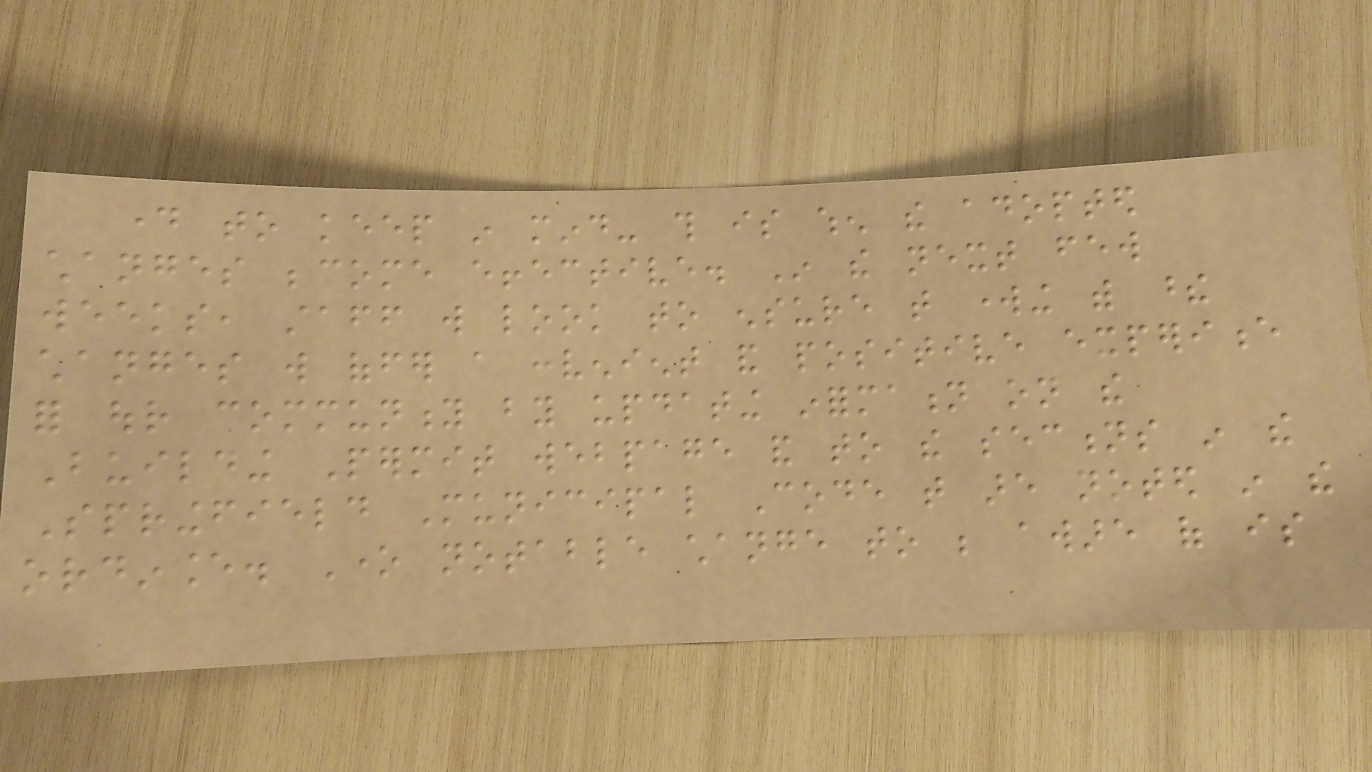day to keep in mind- this is when the adopted
changes become effective. In the next few
weeks, staff will look to ensure that working with these
changes will offer a convenient and positive experience
for our community by updating information on the
Building Permit webpage and to the sections in the
Springfield Municipal Code that are noted in the
ordinance. One notable change to be aware of is
